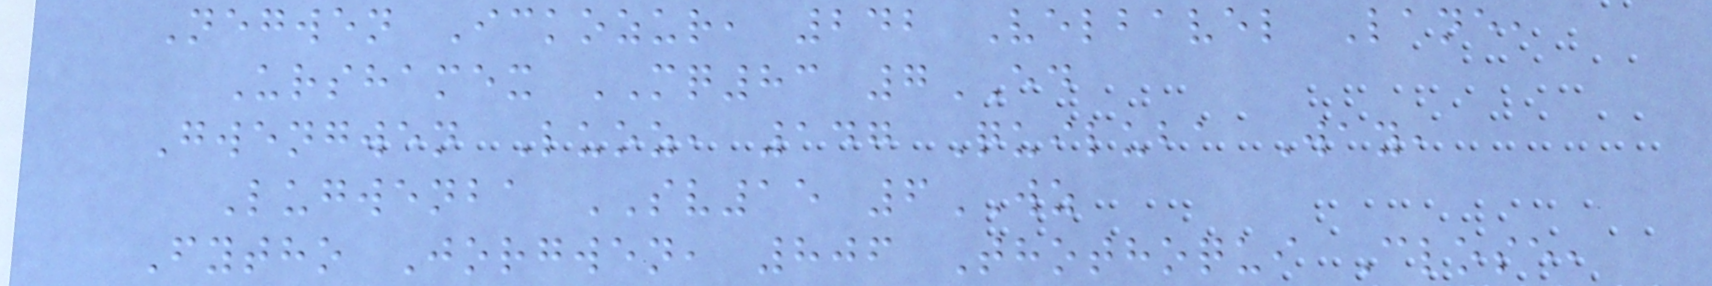Negwen Ickozur, 242 Velbavel Lane,
Urshamex MQ83 7ED
Gwengwen Luoz, 147 Quiluba Way,
Lugwenba SV15 6WZ
Fytho Jorgwen, 806 Thothoqui Close,
